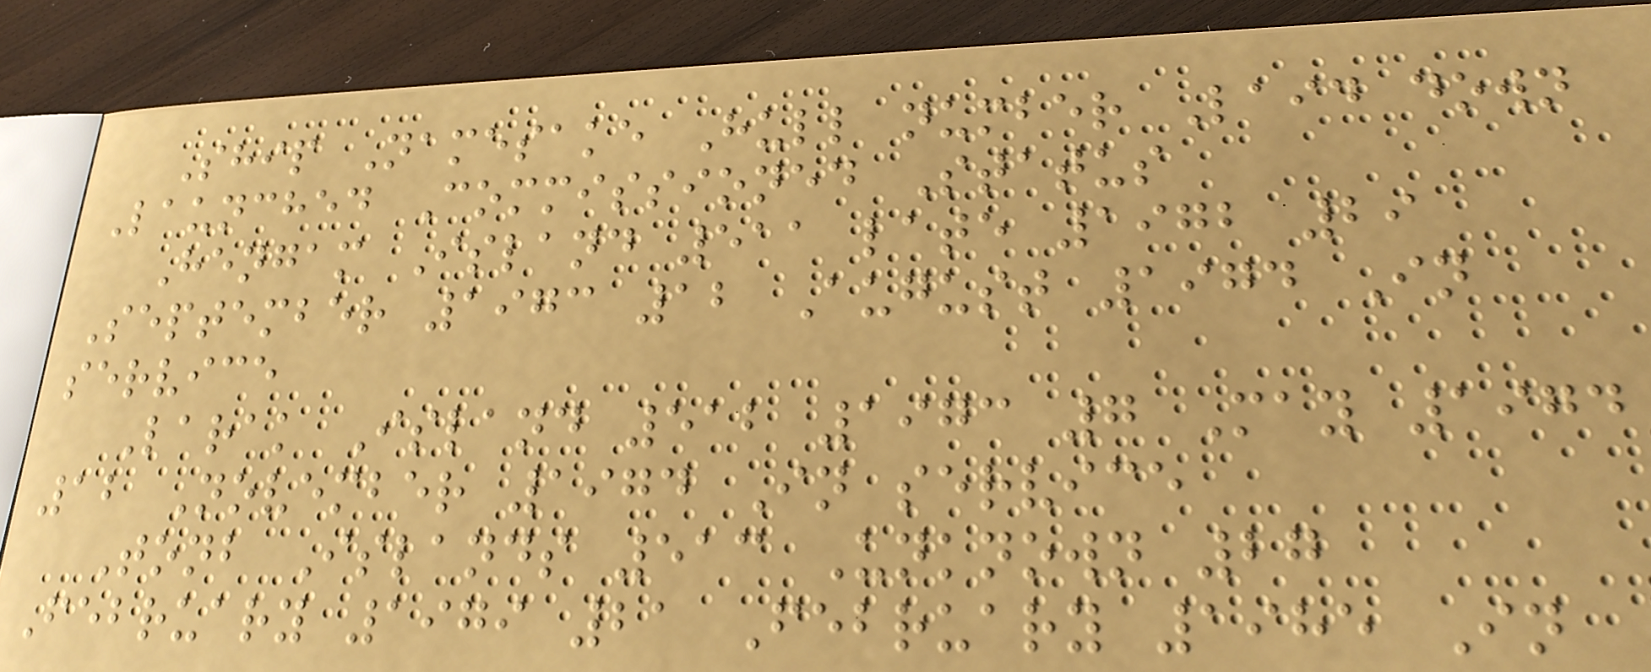Ship Namesake Hull number Laid down
Launched Commissioned Status
Hengam Island 511 late 1972 29
September 1973 12 August 1974 In
service
Larak Island 512 1973 7 May 1974
12 November 1974 In service
Tonb Islands 513 Unknown 27
February 1979 21 February 1985 In
